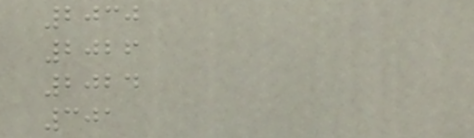2030
2026
2024
301
